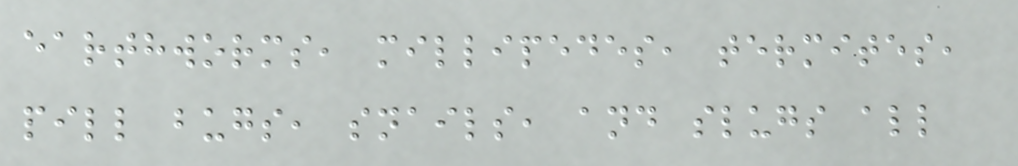earthworms, millipedes, termites,
pill bugs, snails, and slugs all
